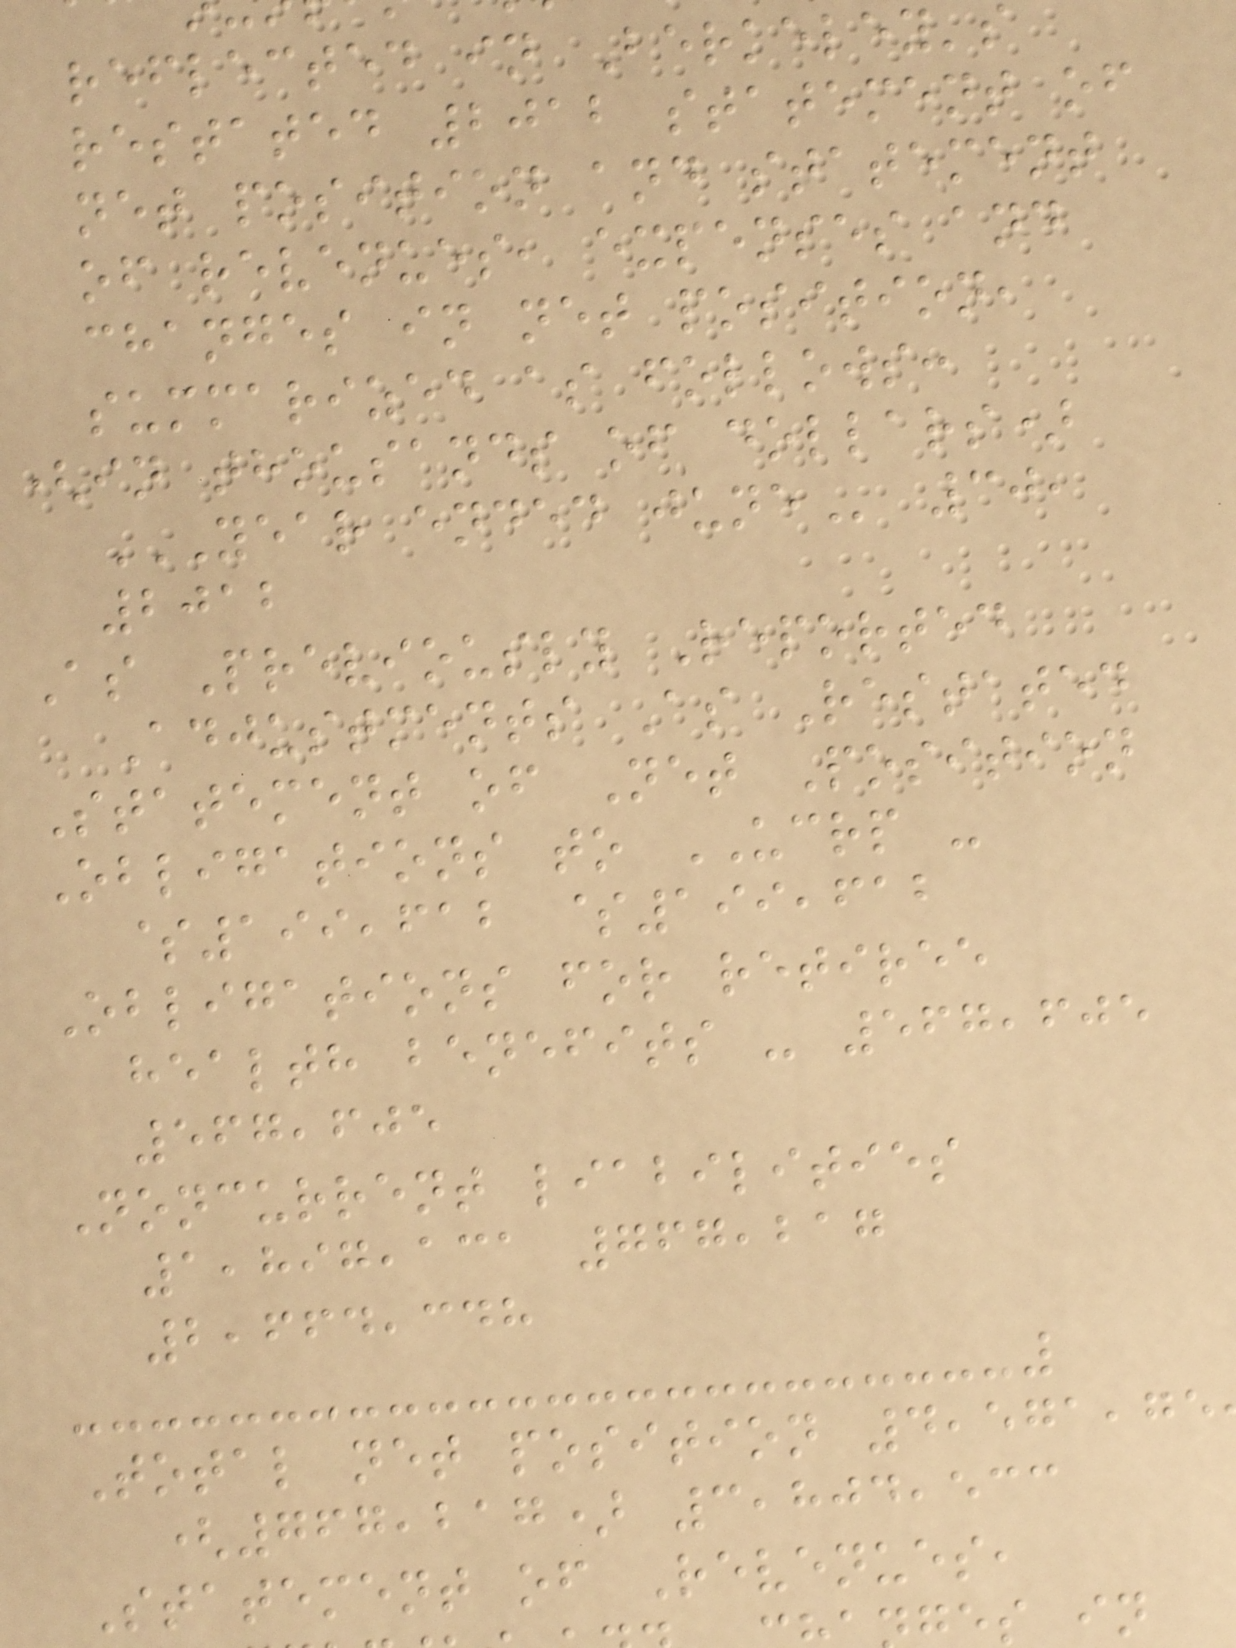reflected in Berkeley's
restated 2012 statement of
net position and statement
of revenues, expenses and
changes in net position,
summarized as follows:
(in thousands of dollars)
YEAR ENDED JUNE 30,
2012
As Previously Reported
Adjustments As Restated
Statement of Net Position
Obligations to UCRP -
$199,612 $199,612
Obligations for retiree
health benefits - 567,605
567,605
Noncurrent liabilities
1,897,131 767,217
2,664,348
Total net position 4,571,75
(767,217) 3,804,533
Statement of Revenues,
